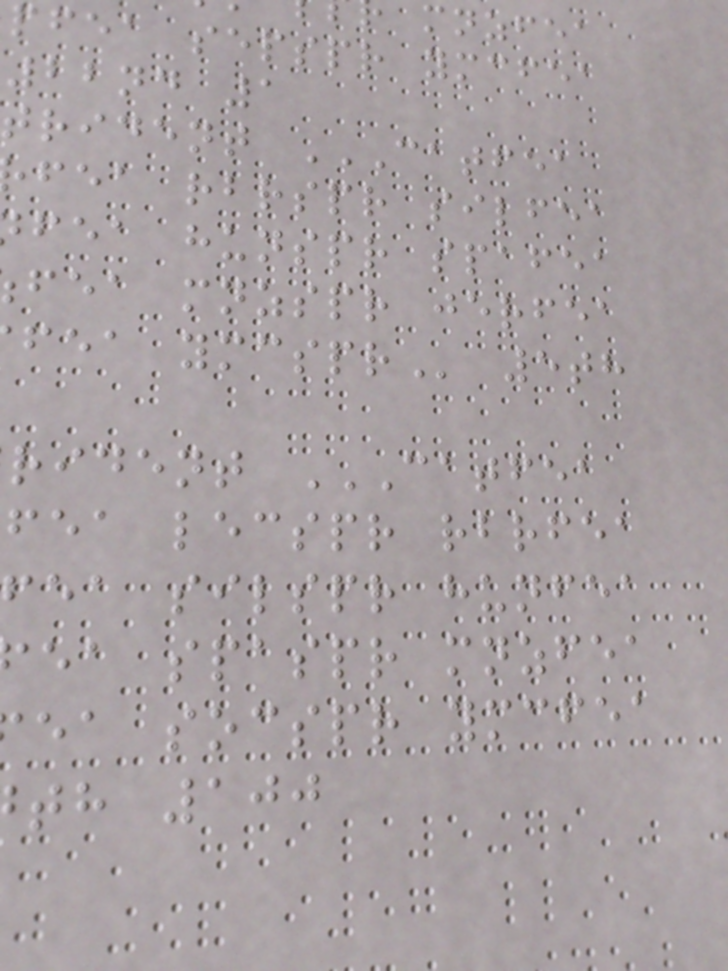pfea sepspr ymcfea
22nd 1
fea rbrspr silfea
fea hunspr spafea
fea mnzspr jerfea
fea lecspr rbrfea
fea silspr hunfea
ea spaspr mnzfea
ea socspr ymcfea
th 100
